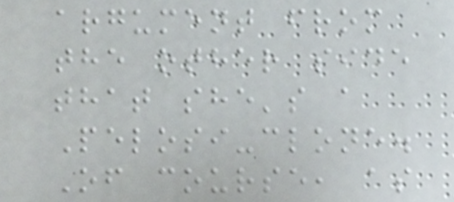argument from
the other side
that she's a
Pelosi-clone.
Of course, as
